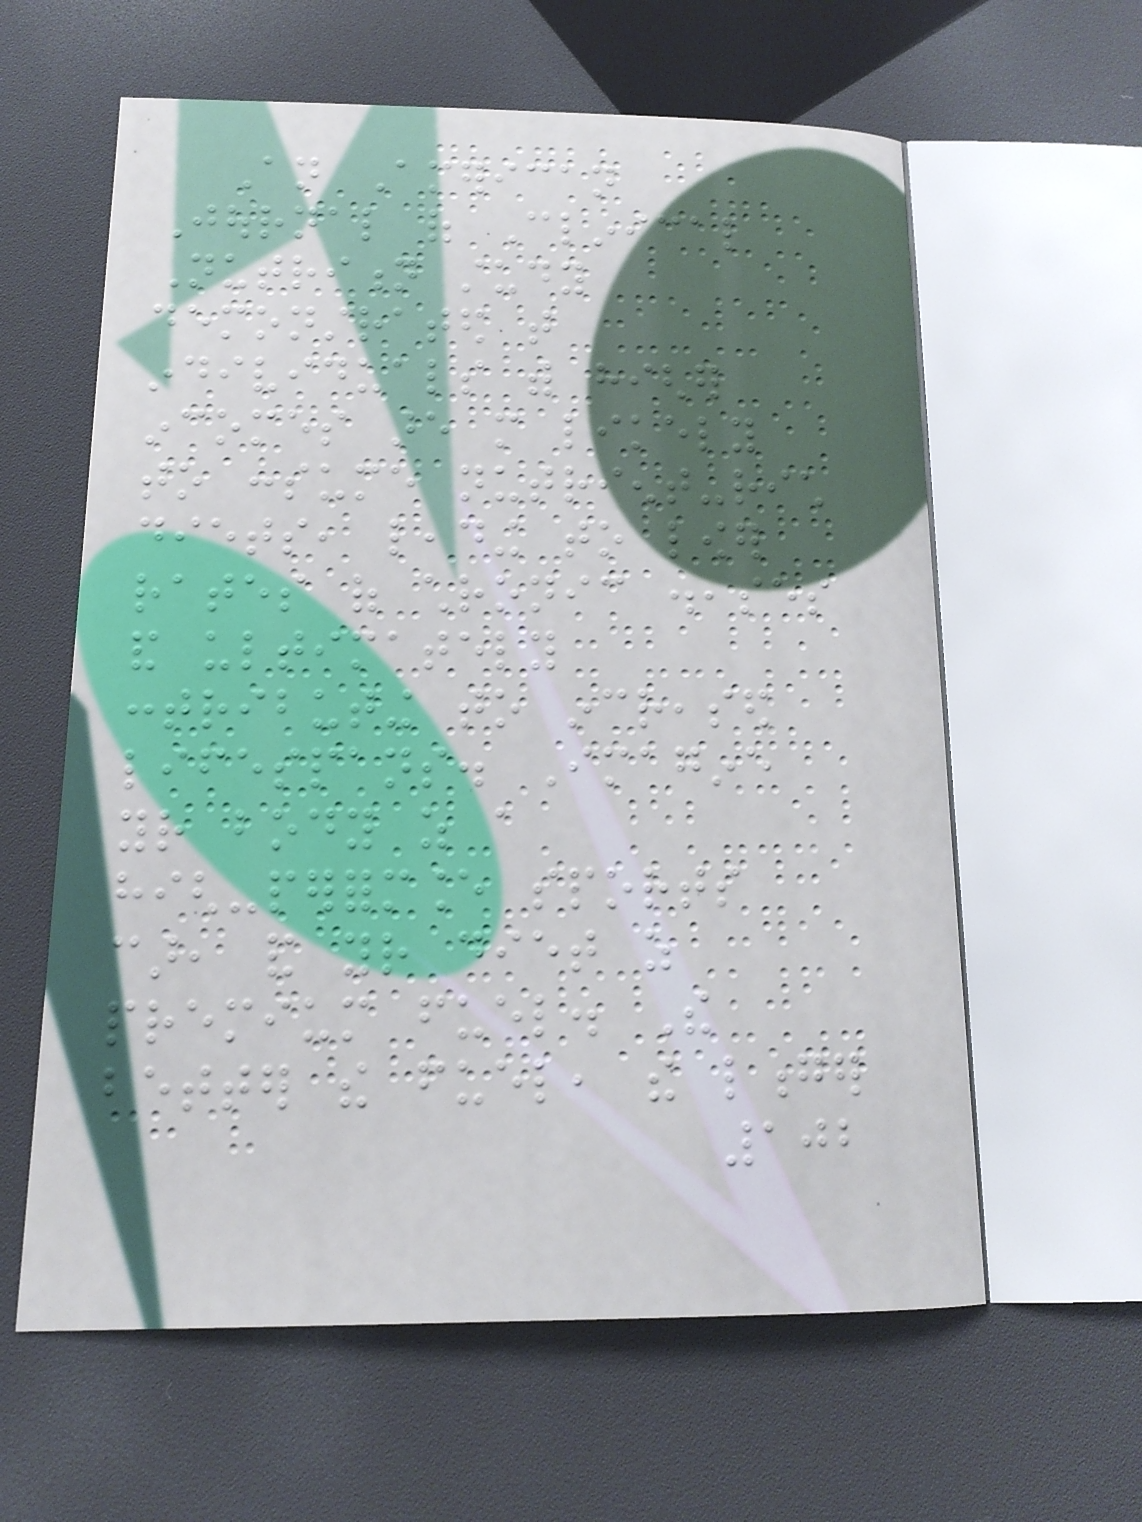An American
Journal of Clinical
Nutrition study
demonstrated that
individuals with higher
incomes are more likely
to consume nutrient-rich
diets, leading to lower
rates of chronic diseases
and ultimately
contributing to increased
lifespans. Imagine
your body as a
high-performance sports
car, and your diet as
premium fuel. The
better the fuel, the longer
102
